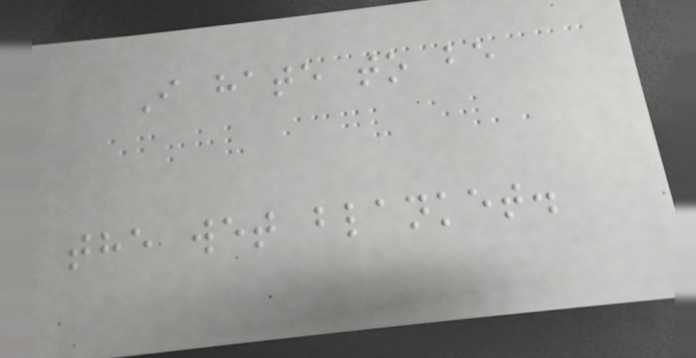I hate to be
the wet blanket.
